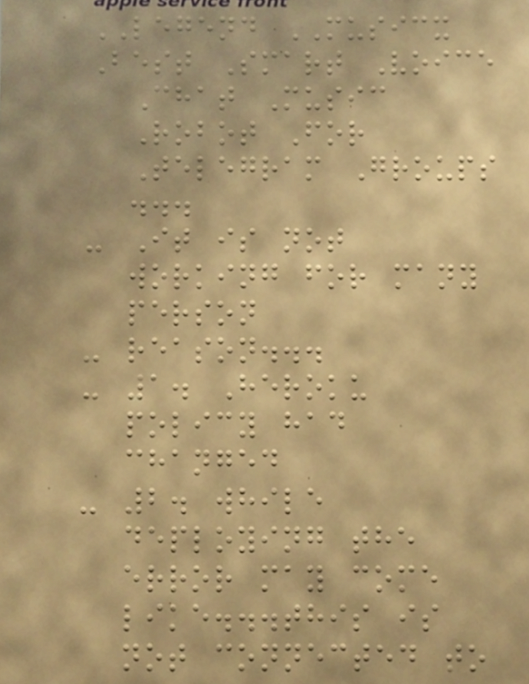LEGEND MUSICX
Best Smart Voice
Chat Music
Robot For
Telegram Groups
...
- It is not
working for many
person
- reason...
- 1. Heroku
policy had
changed
- 2. while
deploying the
error may come
like...this is
not connected to
